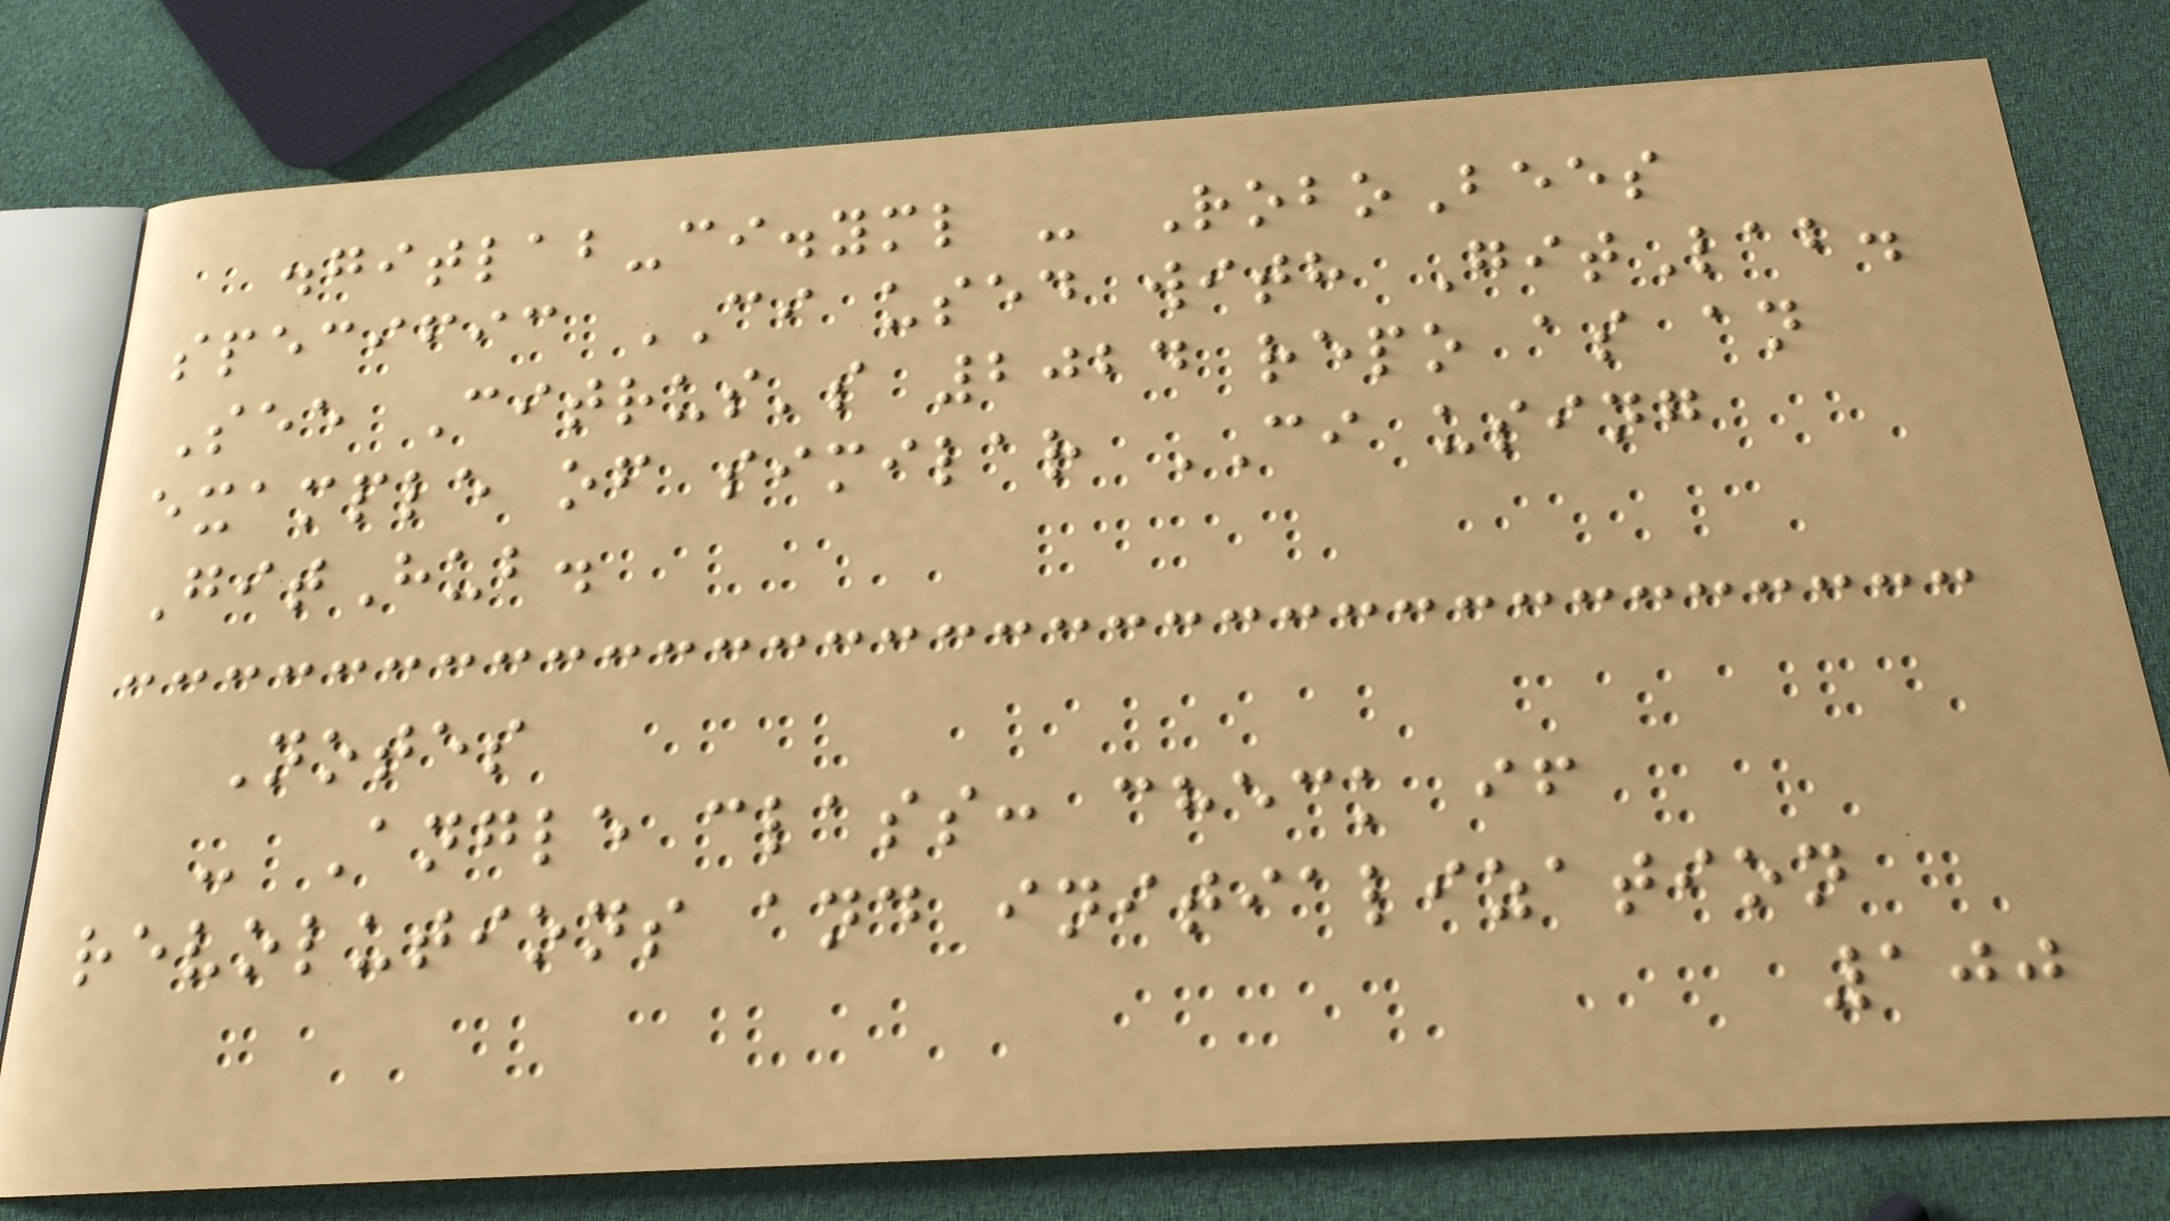.gitlab-ci.yml - RoboBees
specific CI used with GitLab.
See Citrus's 2024 repo as an
example of similar CI using
GitHub.
Notes
- Angle class: check if
revolutions and initialization
100
